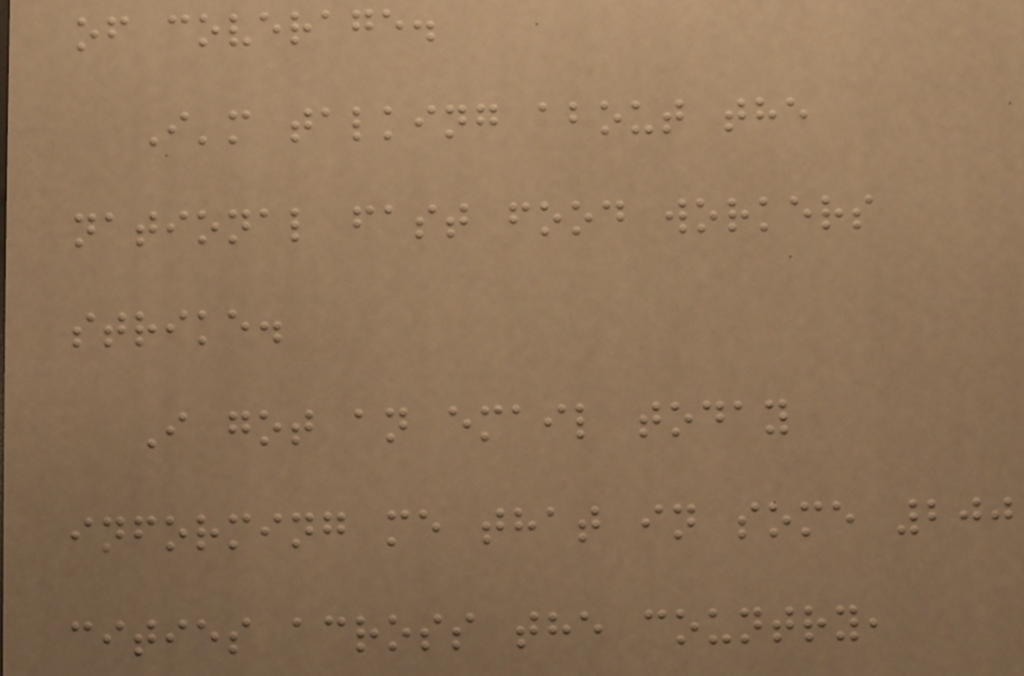of coverage.
I'm talking about the
national fast food workers
strike.
I got an email today
informing me that in some 200
cities across the country,
